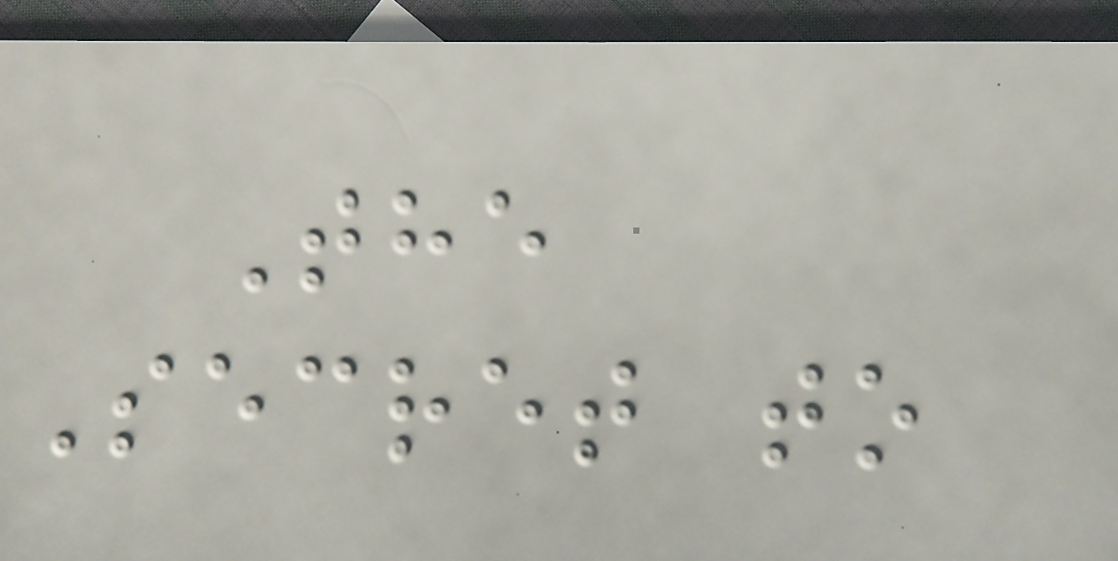The
Secret to
